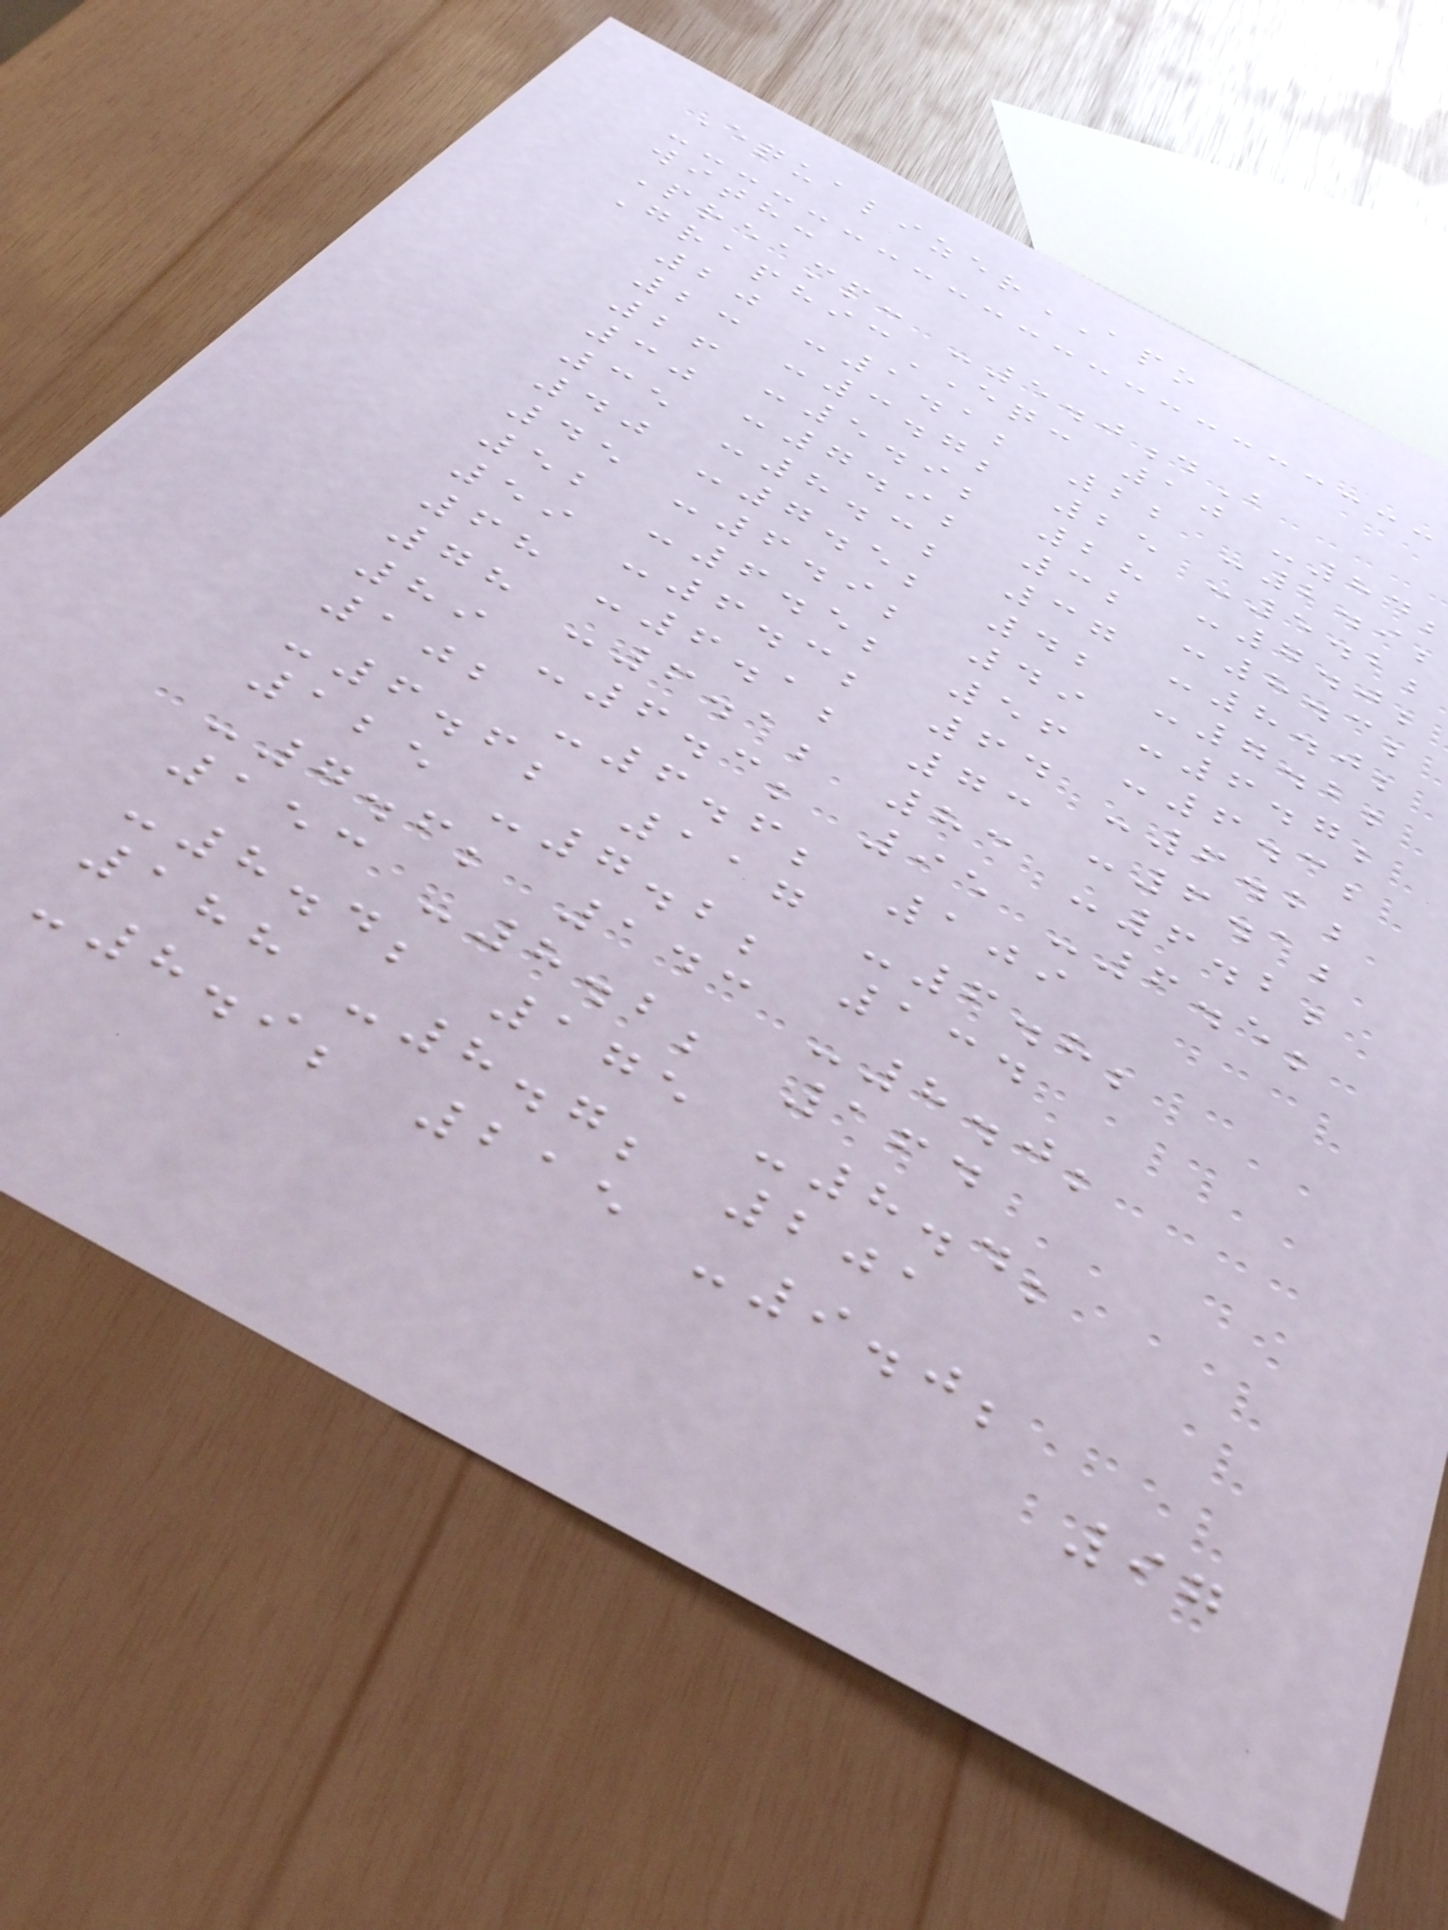EqualizerAPO
with:
Preamp: -5.0dB
GraphicEQ: 10 -84
20 -1.1; 22 -2.9;
23 -3.7; 25 -5.2;
26 -5.9; 28 -7.0;
30 -7.9; 32 -8.3;
35 -8.3; 37 -8.0;
40 -7.5; 42 -7.2;
45 -6.9; 49 -6.7;
52 -6.5; 56 -6.3;
59 -6.3; 64 -6.2;
68 -6.1; 73 -6.1;
78 -6.1; 83 -6.2;
89 -6.3; 95 -6.5;
102 -6.6; 109
-6.6; 117 -6.8;
125 -7.2; 134
-7.6; 143 -8.0;
153 -8.2; 164
-8.4; 175 -8.4;
188 -8.7; 201
-8.9; 215 -9.0;
97
